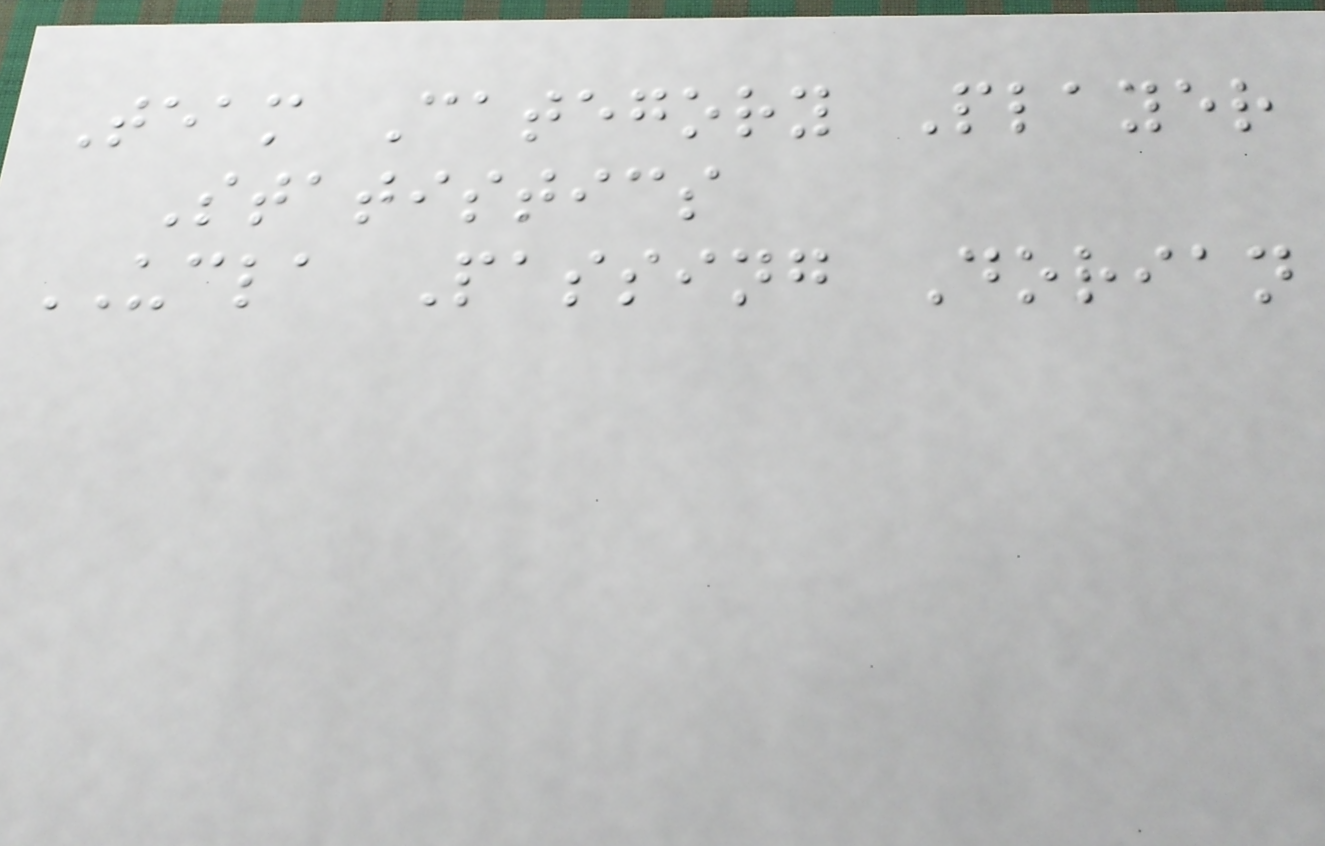Team Category Player
Statistics
UCLA Passing Dorian
